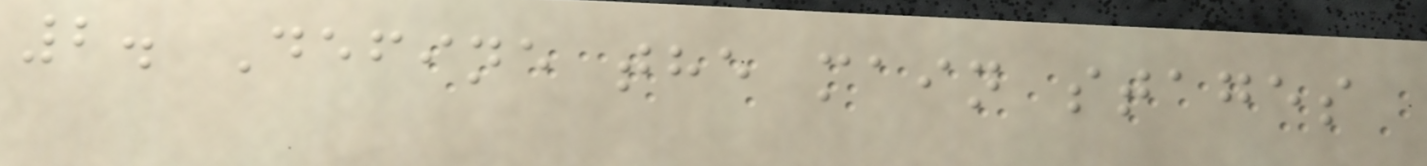2. Define the main stages
